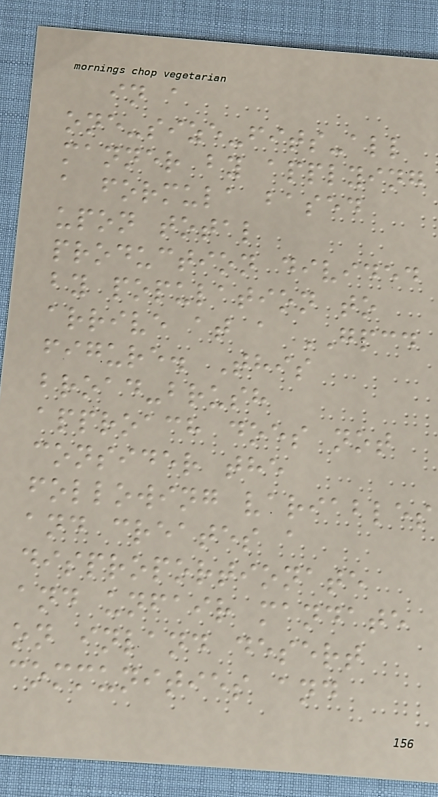in a
one-size-fits-all
manner by applying
a formula based
upon total
production divided
by population to
arrive at a GPCD
figure. This
broad-brush
approach does not
consider the
following variables
and creates a
disproportionate
and unfair mandate
on inland desert
communities and
